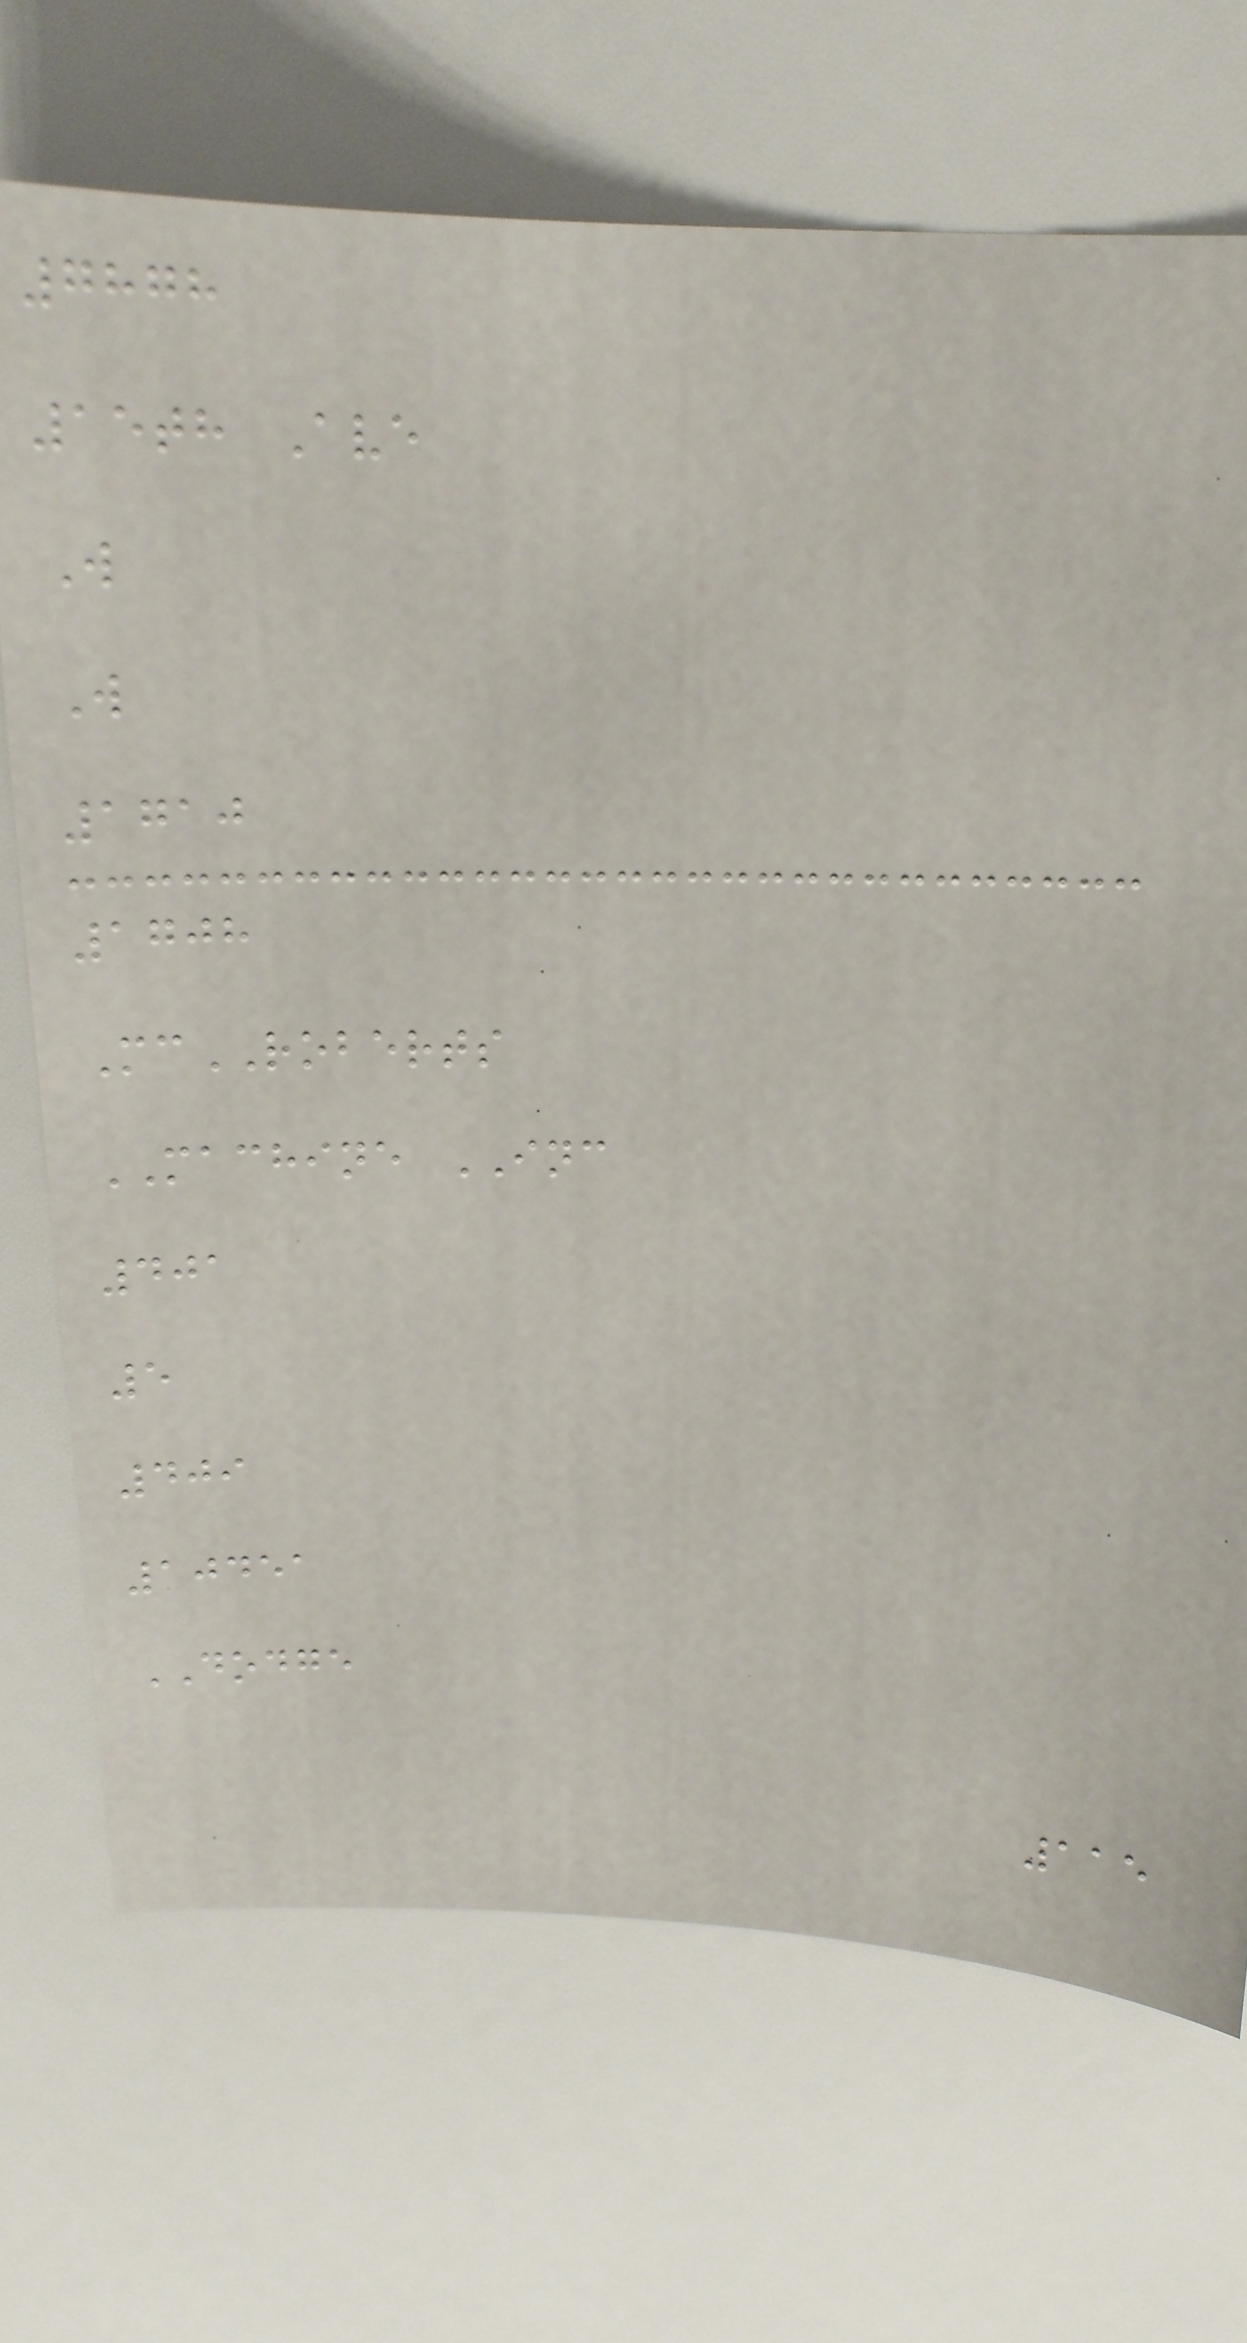7878
15th Ave
W
W
1710
1708
McROBERTS
MACHINE INC
401
5
409
10451
DODGE
115
